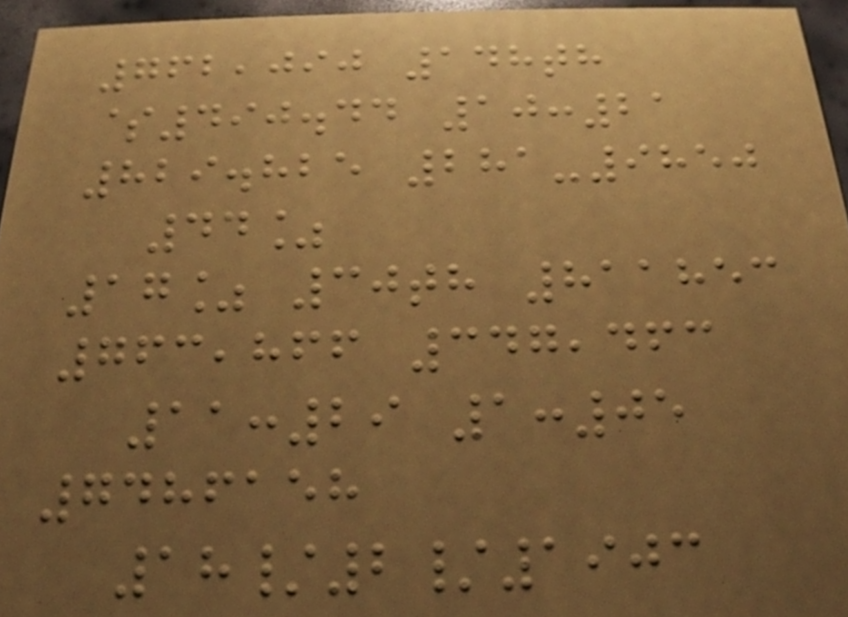762,090 148th
$490.44 10:21
829.825 281-9850
44%
17% 30th 811853
763,866 347,463
11:29 1:05
7486158
18/2/1903
